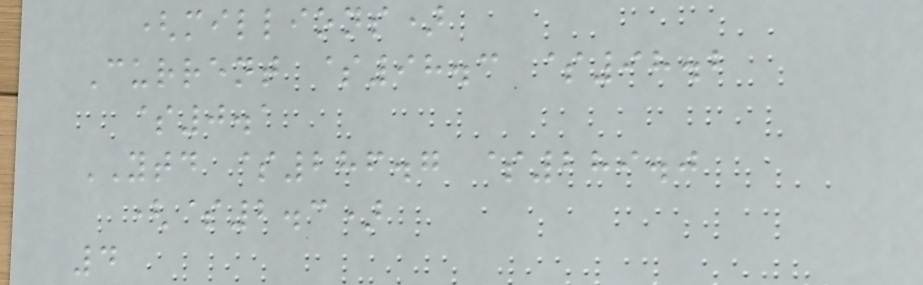(millions)
Current $98.3 $98.2
$0.1
YTD $286.7 $289.0
($2.3)
4
